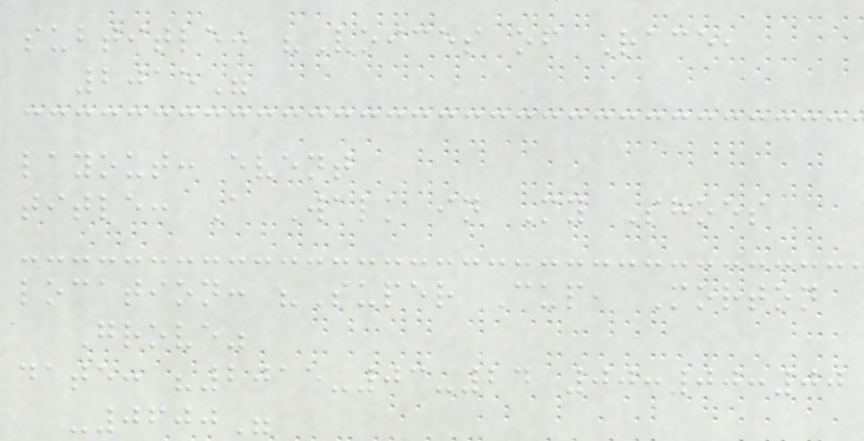subtitle: "Voices of Race,
2015"
layout: event
title: A Walk in My Shoes
location: "Super Cup, Morton
Grove"
date: "2015-03-24 00:00:00
-0600"
